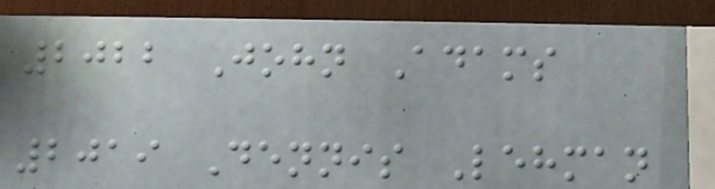2022 John Adams
2019 Dennis Lehman
